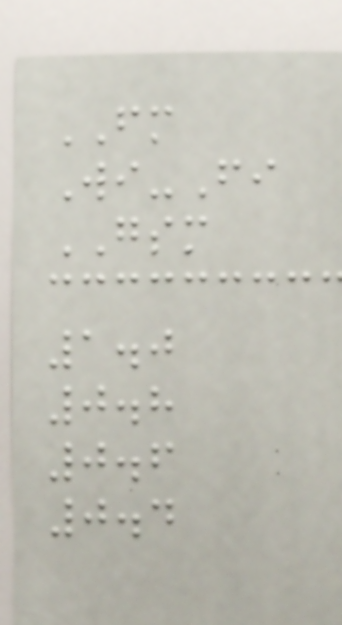FM
Wi-Fi
GSM
1.0
0.8
0.6
0.4
